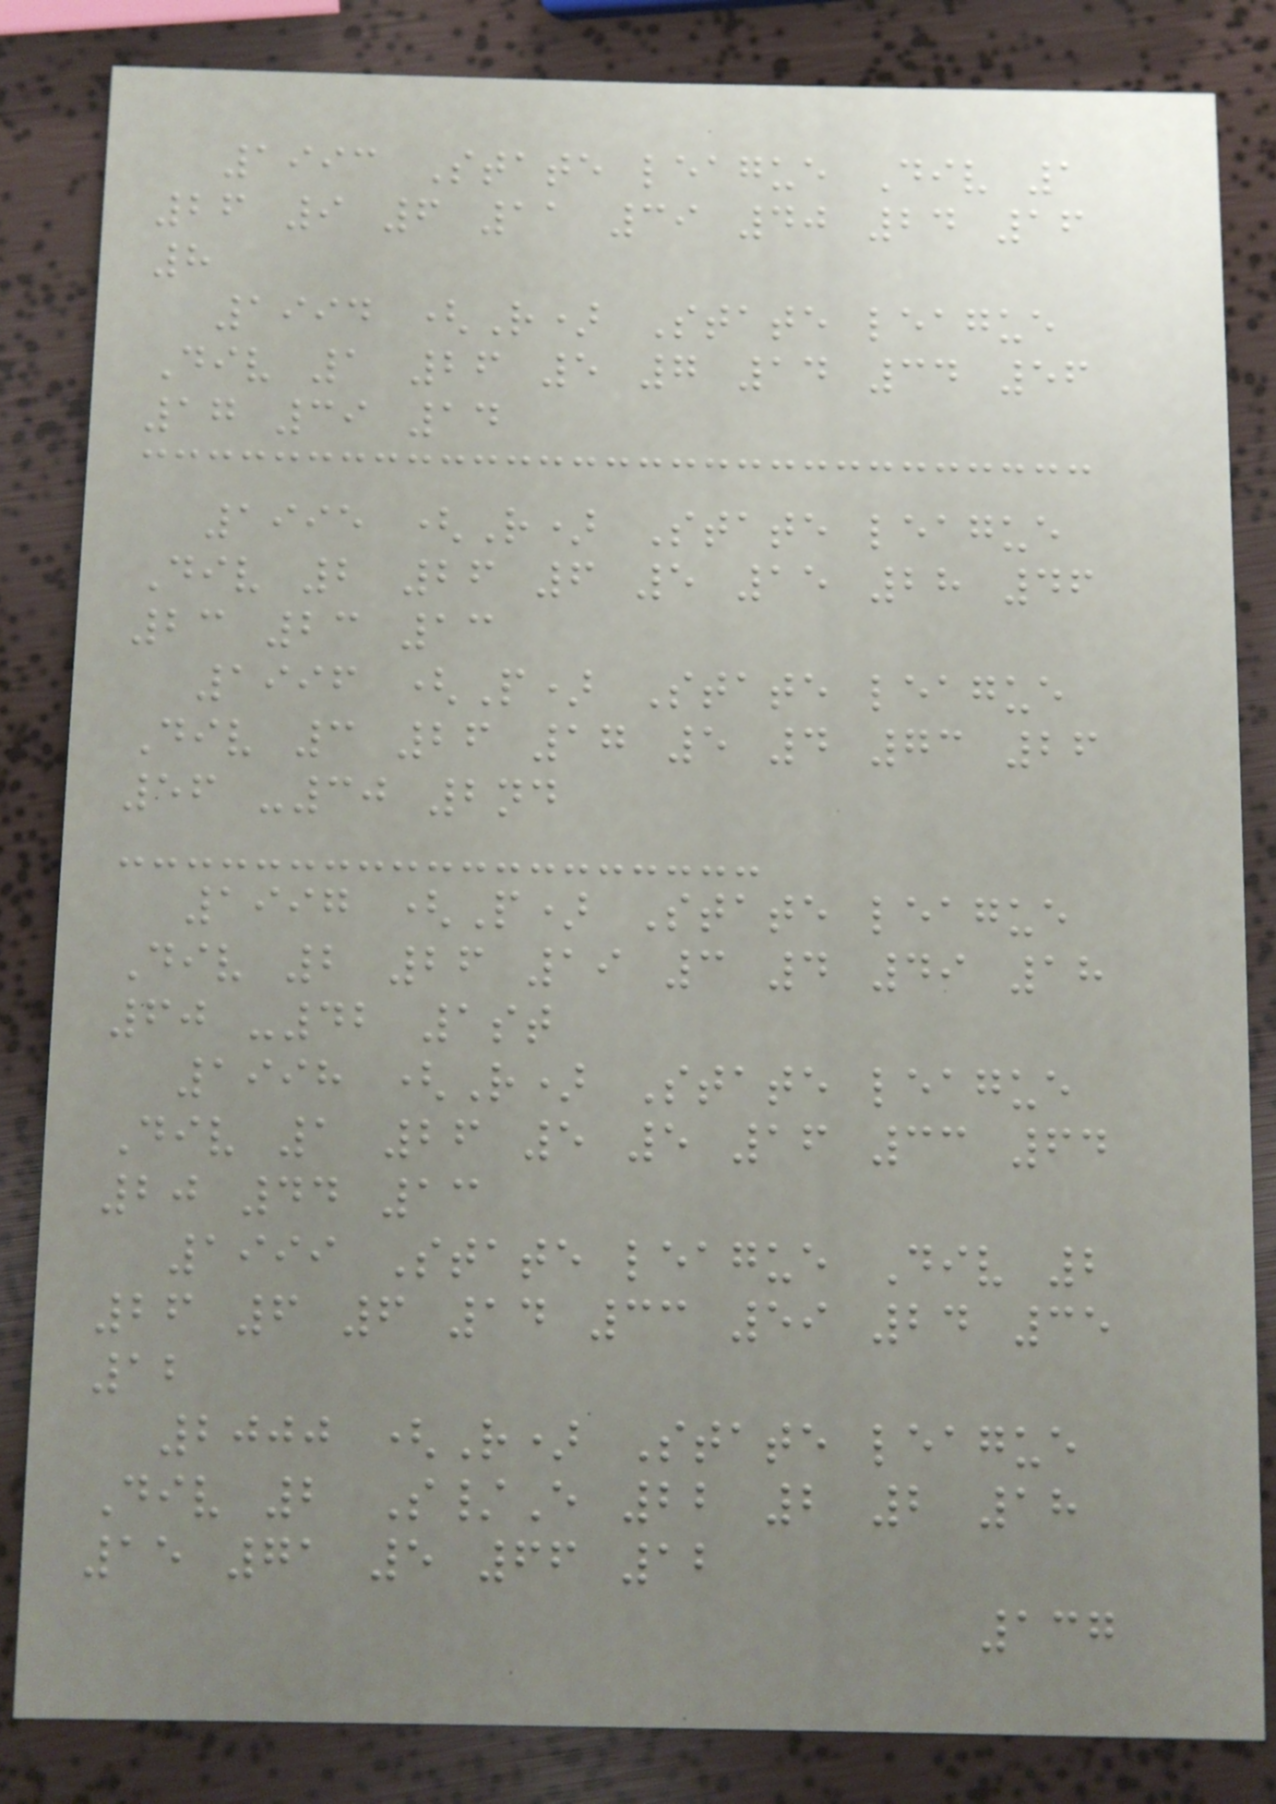1993 State league Div 1
26 9 6 11 39 40 24 16
8
1994 (R) State league
Div 1 26 5 7 14 34 56
17 39 14
1995 (R) State league
Div 2 26 6 5 15 28 46
23 23 13
1996 (P) State league
Div 3 26 17 5 4 73 26
56 -30 2nd
1997 (P) State league
Div 2 26 19 3 4 49 18
60 -42 1st
1998 (R) State league
Div 1 26 5 5 16 33 64
20 44 13
1999 State league Div 2
26 6 6 14 33 59 24 35
12
2000 (R) State league
Div 2 S/E 22 2 2 18
15 71 5 66 12
137
